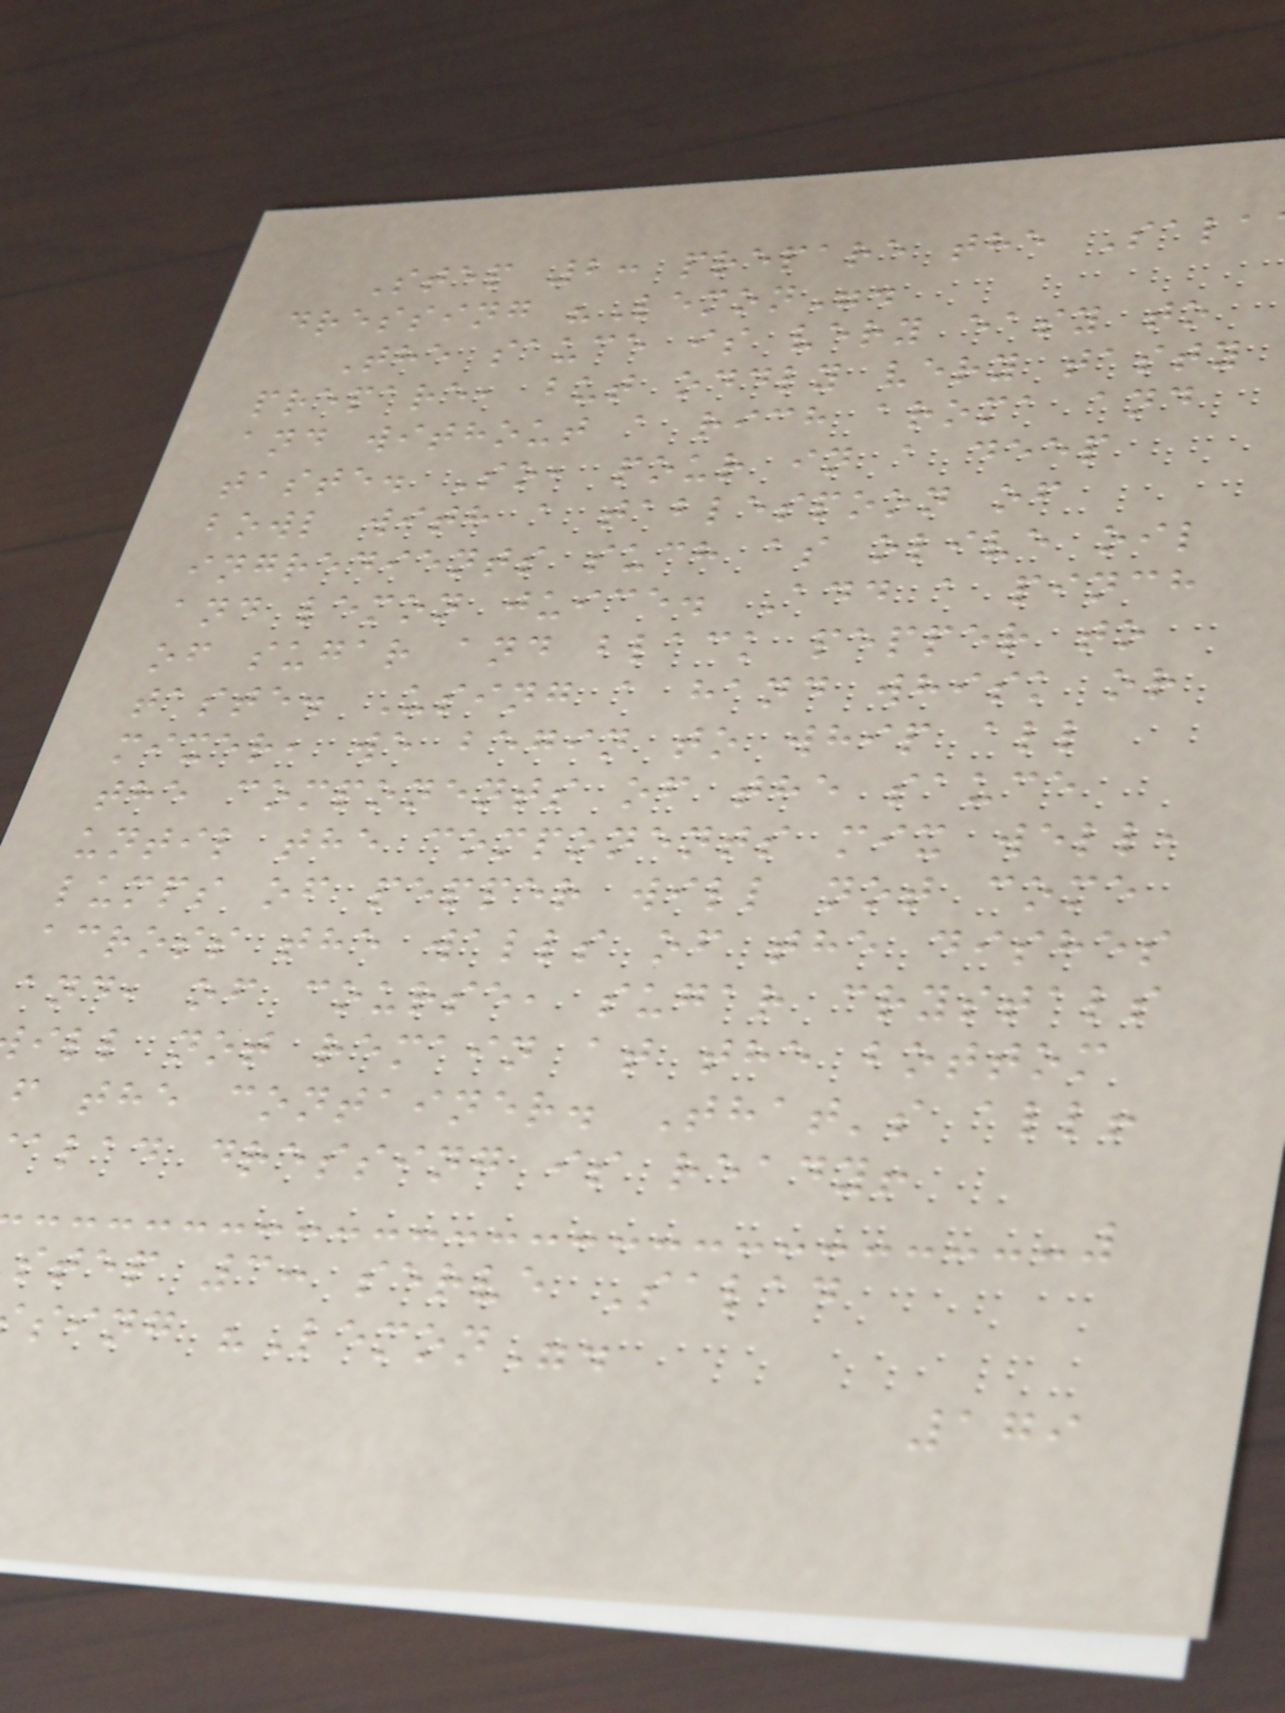Step 2: prepare the Sala
dressing "Lemon".
The sauce is very easy to
prepare, but oddly very tasty
and without a rich aroma and
taste. So, pour in a deep
bowl with a tablespoon of
ingredients such as olive oil
and lemon juice. Add a pinch
of sugar and black pepper to
taste. Using a hand whisk or
mixer, we begin to whip all
the components of the sauce
until the components mix well,
lumps of pepper will not come
across the walls of the dishes
and, of course, sugar crystals
ill not remain at the bottom
f the container. That's all!
alad dressing is ready!
step 3: serve Salad
sing "Lemon".
179
